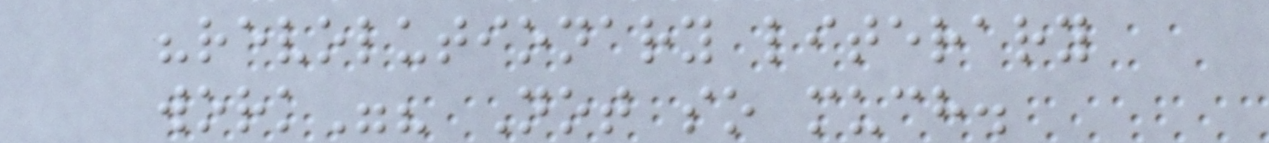"revolutionary literary
work"? Not so much.
